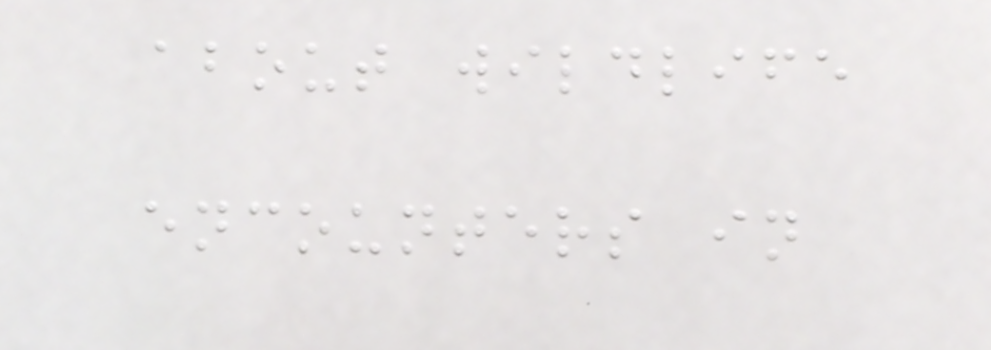about wildlife
encounters in
